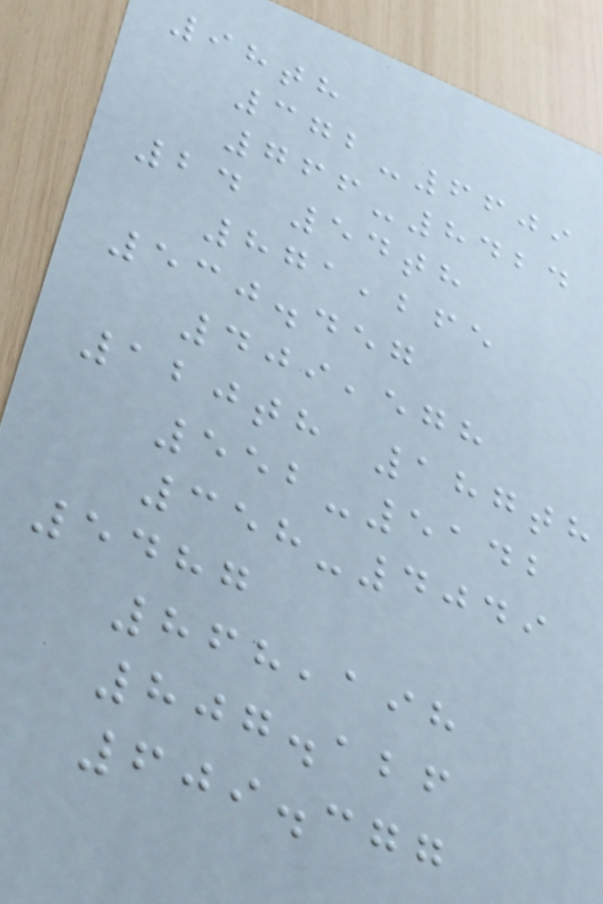98th
372-6609
766-8424
24 54th
871,265
530.457
409,578
120th 187th
552-5142
358-4049
5487
868,198
807.126
609.377
